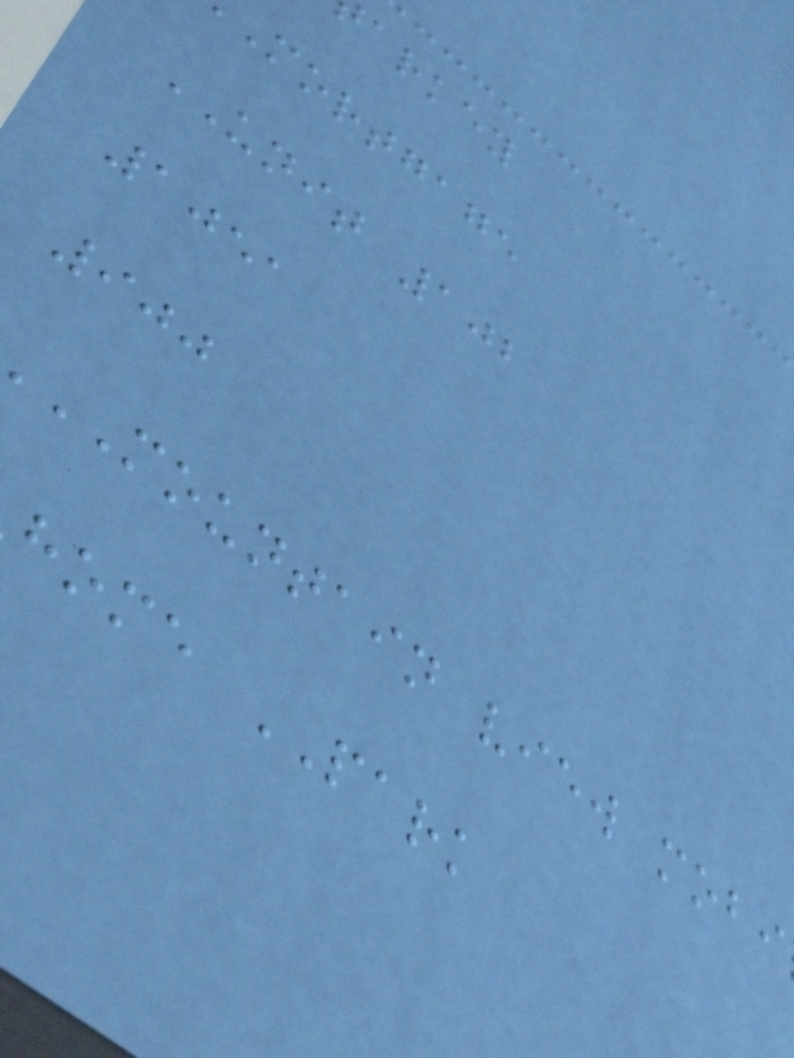arkey
mortgage
UNIT 102
1051
900
MOUNTAIN view
home PARK
